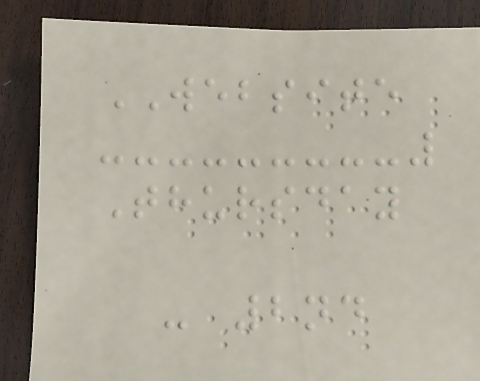WEBSITE
Thursday
- 2nd
